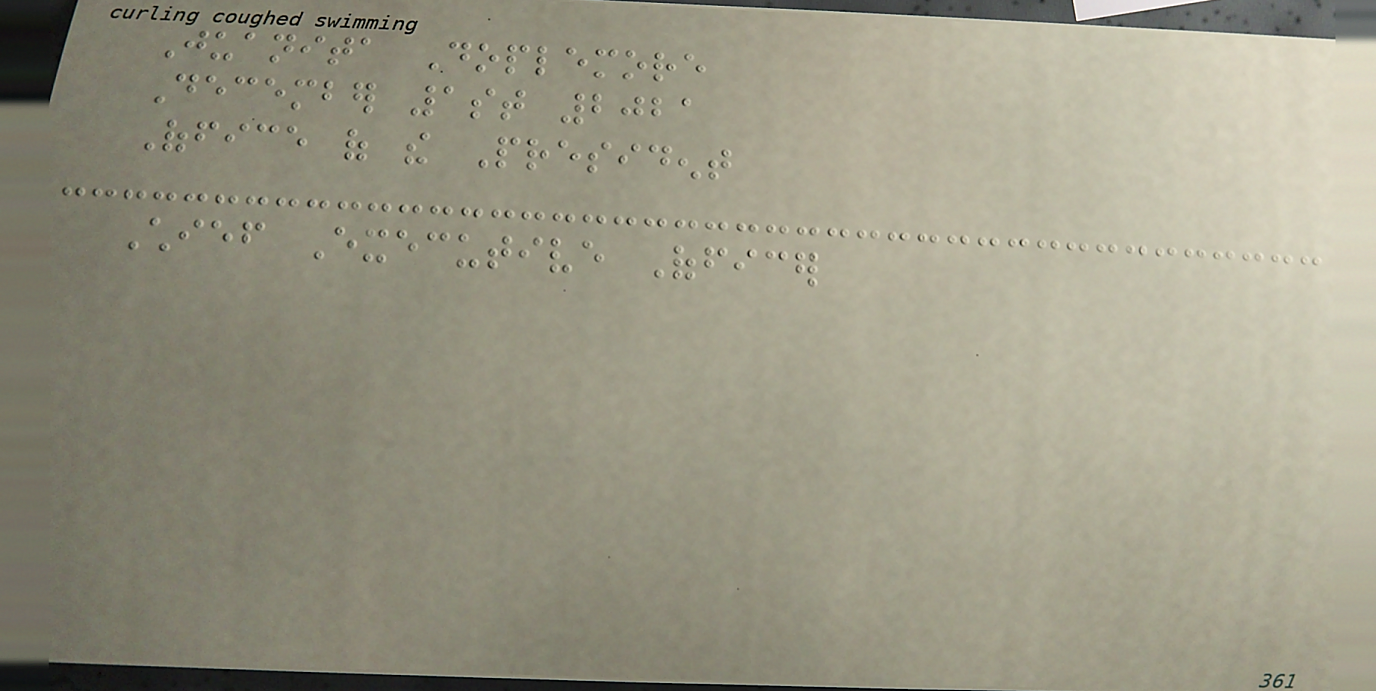Juanita Doplemore
December 1st 2021
Office of the President
Chief Executive Officer
